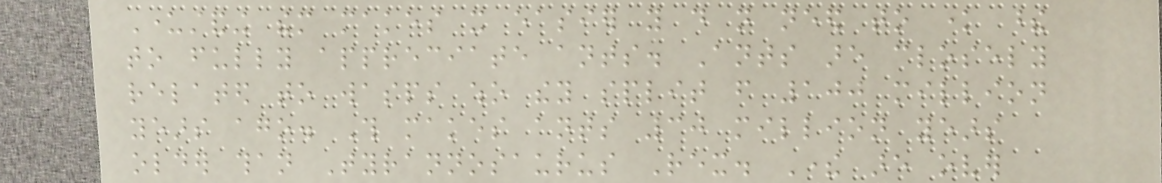Understanding them makes it easier you do not need to know these
to fully appreciate ants. Ants are closely
related to wasps who they split from 100 million
years ago. This makes ants 30 million years
older than Tyrannosaurus Rex. There are over
